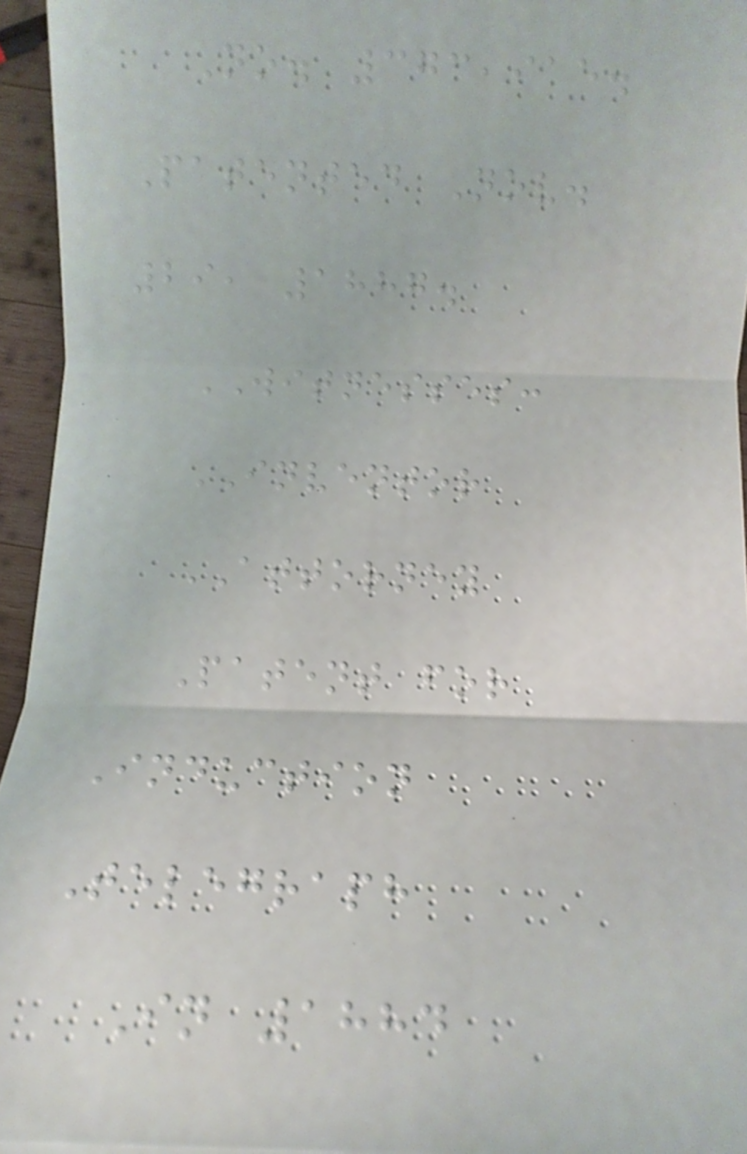No. 373,915.
Patented Nov.
29, 1887.
WITNESSES:
INVENTOR
ATTORNEY
Patent for
Induction
Telegraph
In 1884
